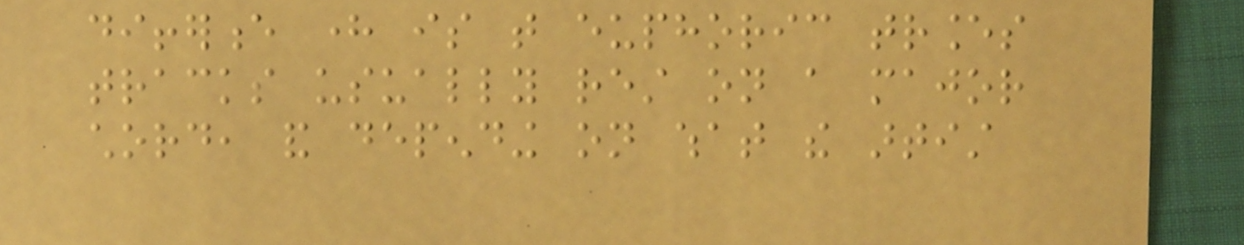difference here is that euphoric trances
tracks usually rest on a major
chord, and depending on what the artist
